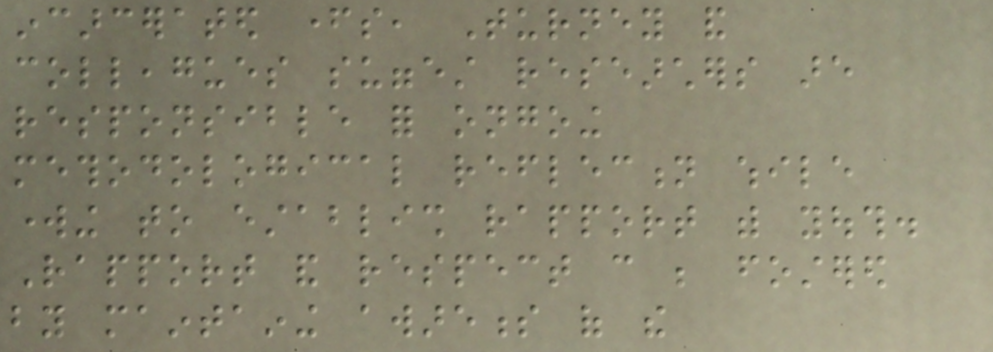incarcerated fathers, Turney and
colleagues suggest researchers are
responsible for ongoing
methodological reflection while
working to establish rapport with youth.
Rapport and respect can be fostered
by maintaining awareness of the
